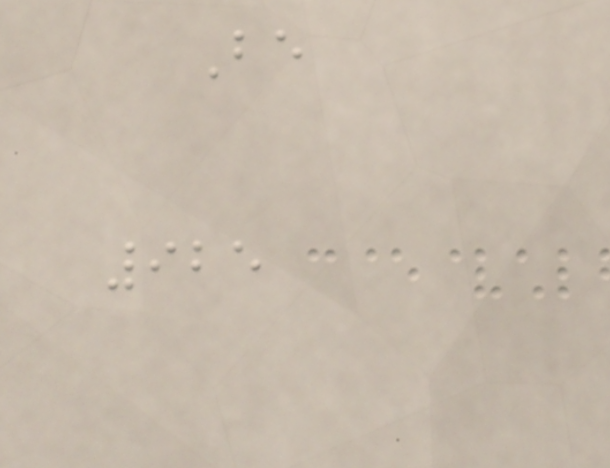Be
925
